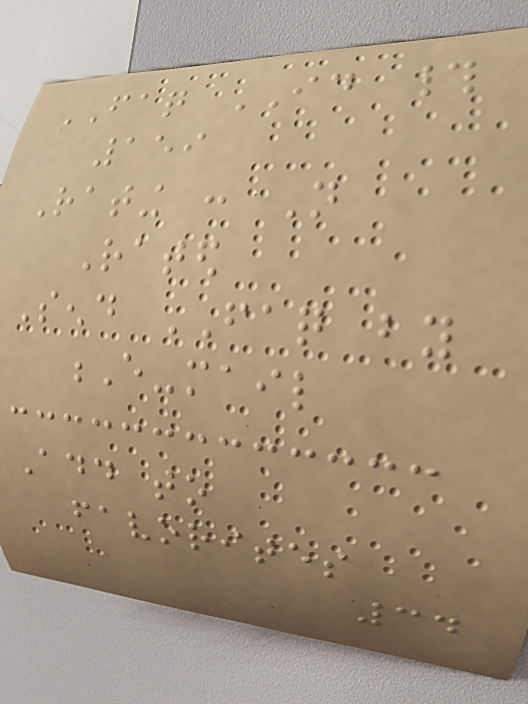FAQ ID #
159
Rating : Not
Rated
Send FAQ by
E-mail
Add to
favorites
34
